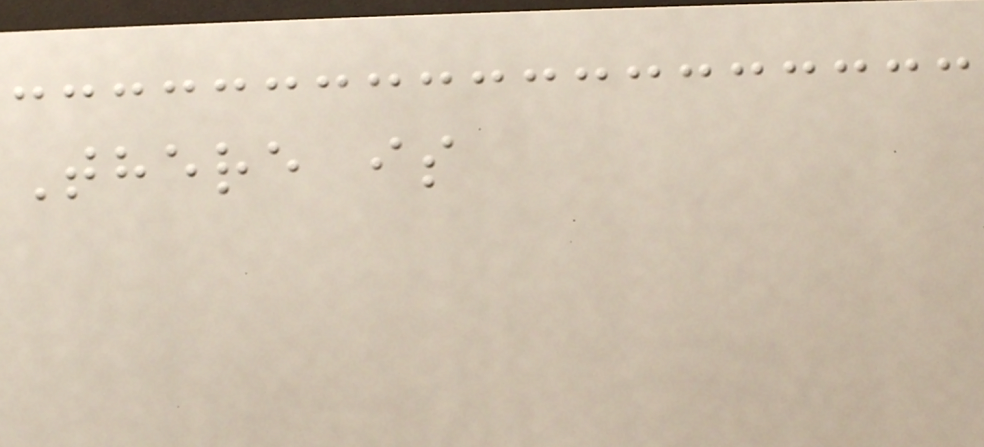There is
